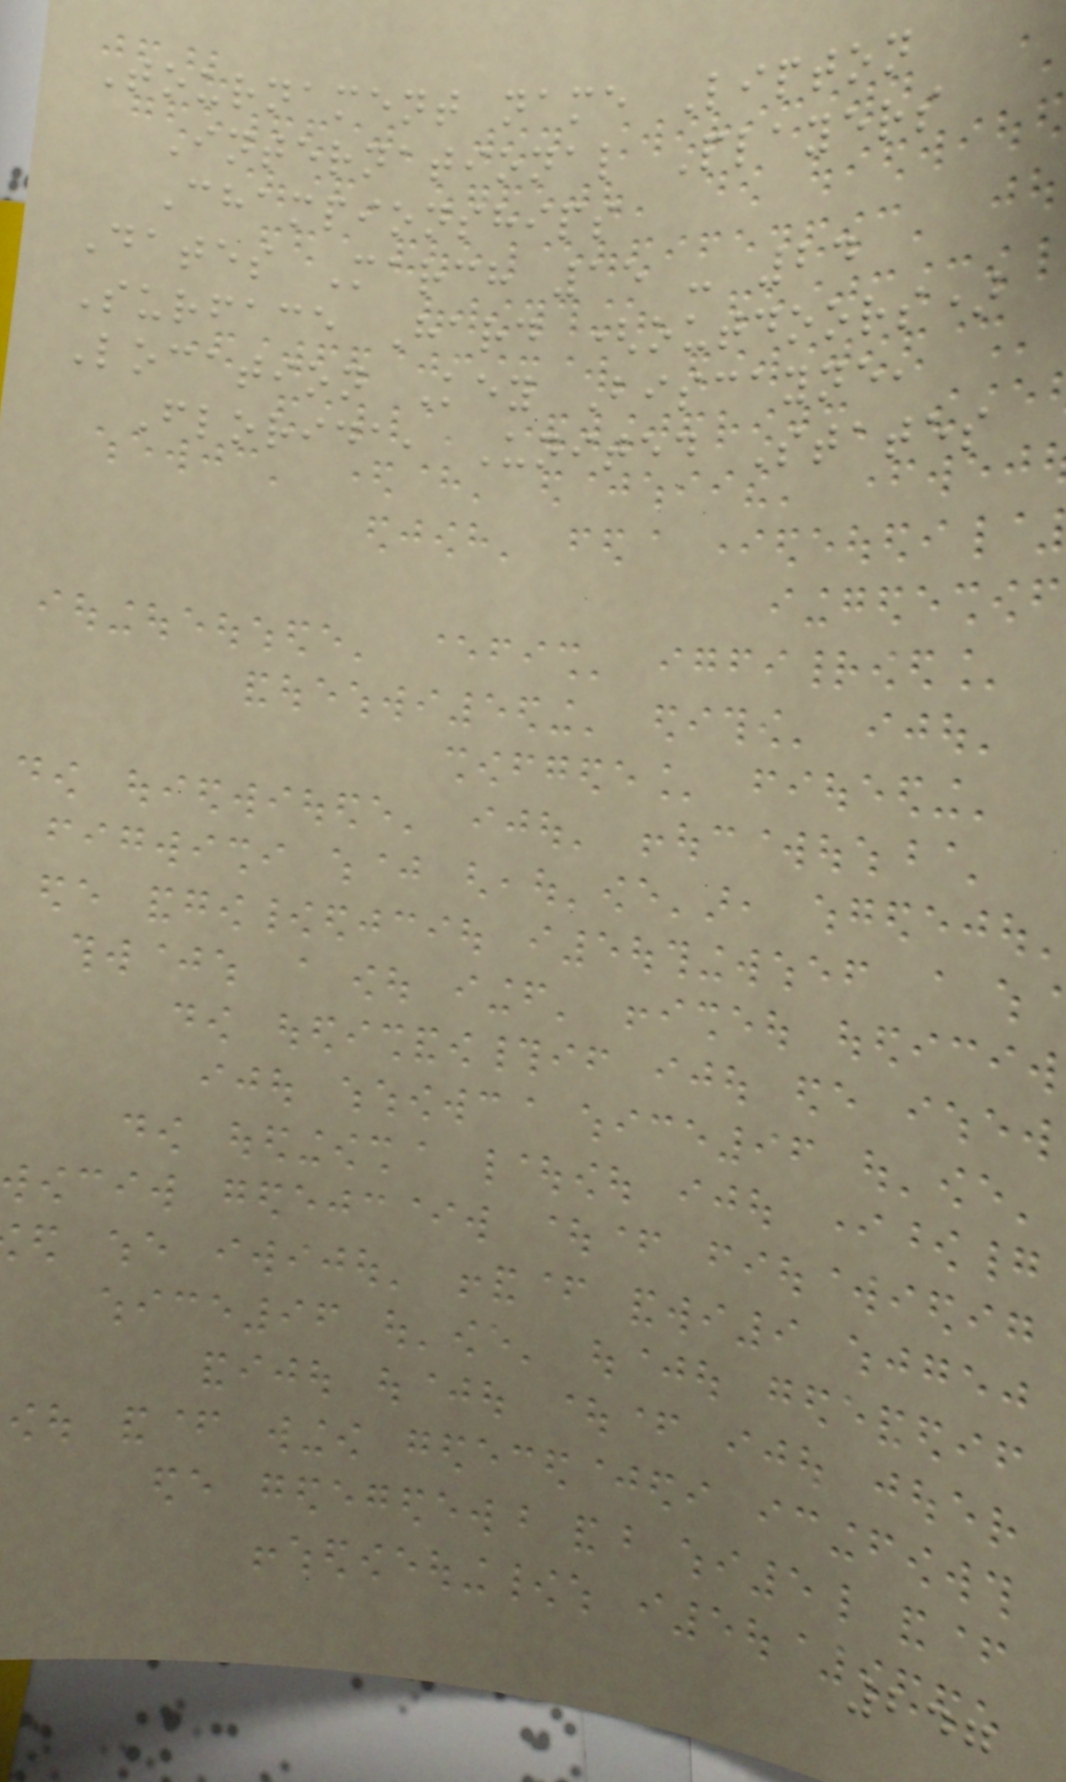Tournament name Lipton
International Players
Championships
Dates March 15 - 24
Surface Hard (outdoors)
Location Key Biscayne,
Florida, United States
247
